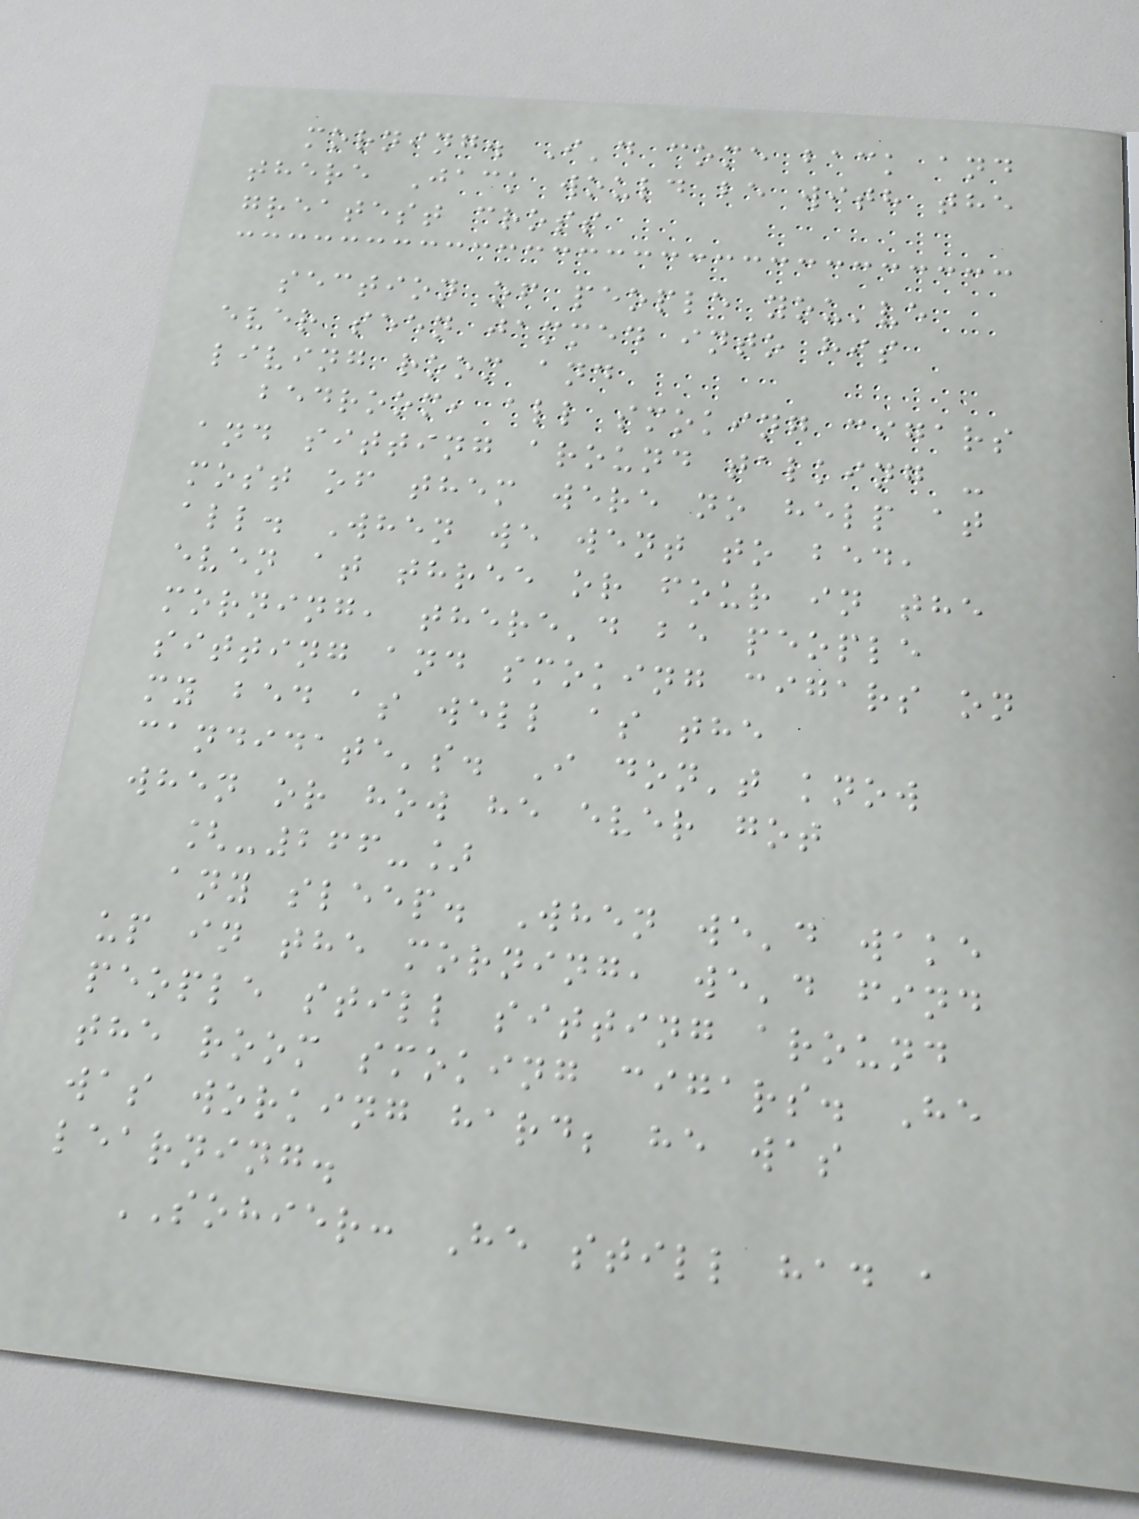morning. I'd come back and
there Jack would be with the
greatest cross
section of people you've
ever seen jammed into his
living room and
bedroom, all smoking cigars
and sitting around talking -
most of them were no help at
all. When we went to bed,
even at three or four in the
morning, there'd be people
sitting and smoking cigars on
my bed as well as the
candidate's. I don't know
when or how he ever got
[-266-]
any sleep. When we'd wake
up in the morning, we'd find
people still sitting around
the room smoking cigars. He
was working hard; he was
learning.
SOHIER: He still had a
